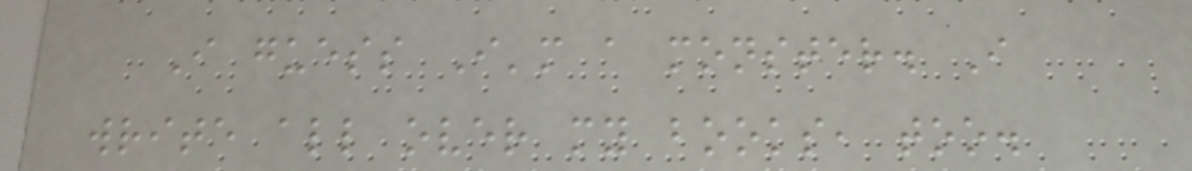I guess I'm a monster. I
write all over my books, too.
